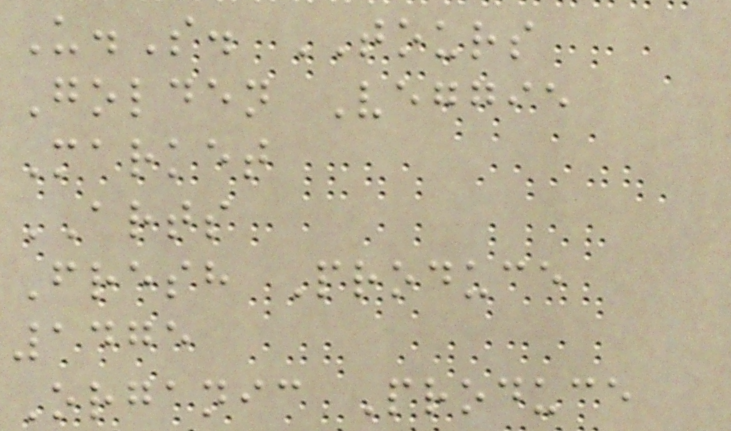U.S. TOURS
Golden Veggie
Market
ARTS
Fresh Produce
1475
Organic Produce
